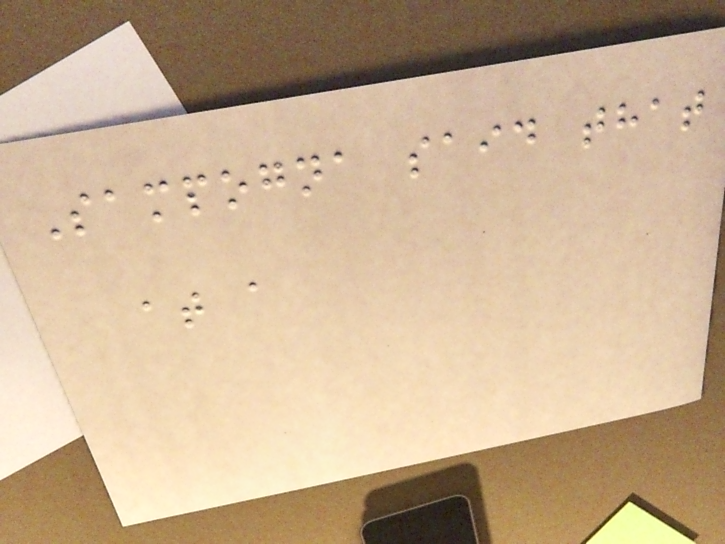Sampogna said that
at a
